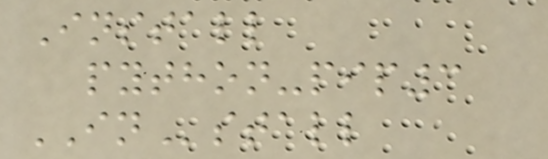Install
python-pip3
INstall
